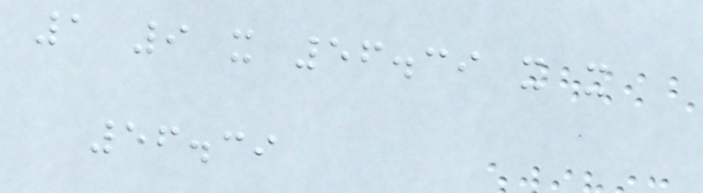1 9 x 56.39 x x
56.39
